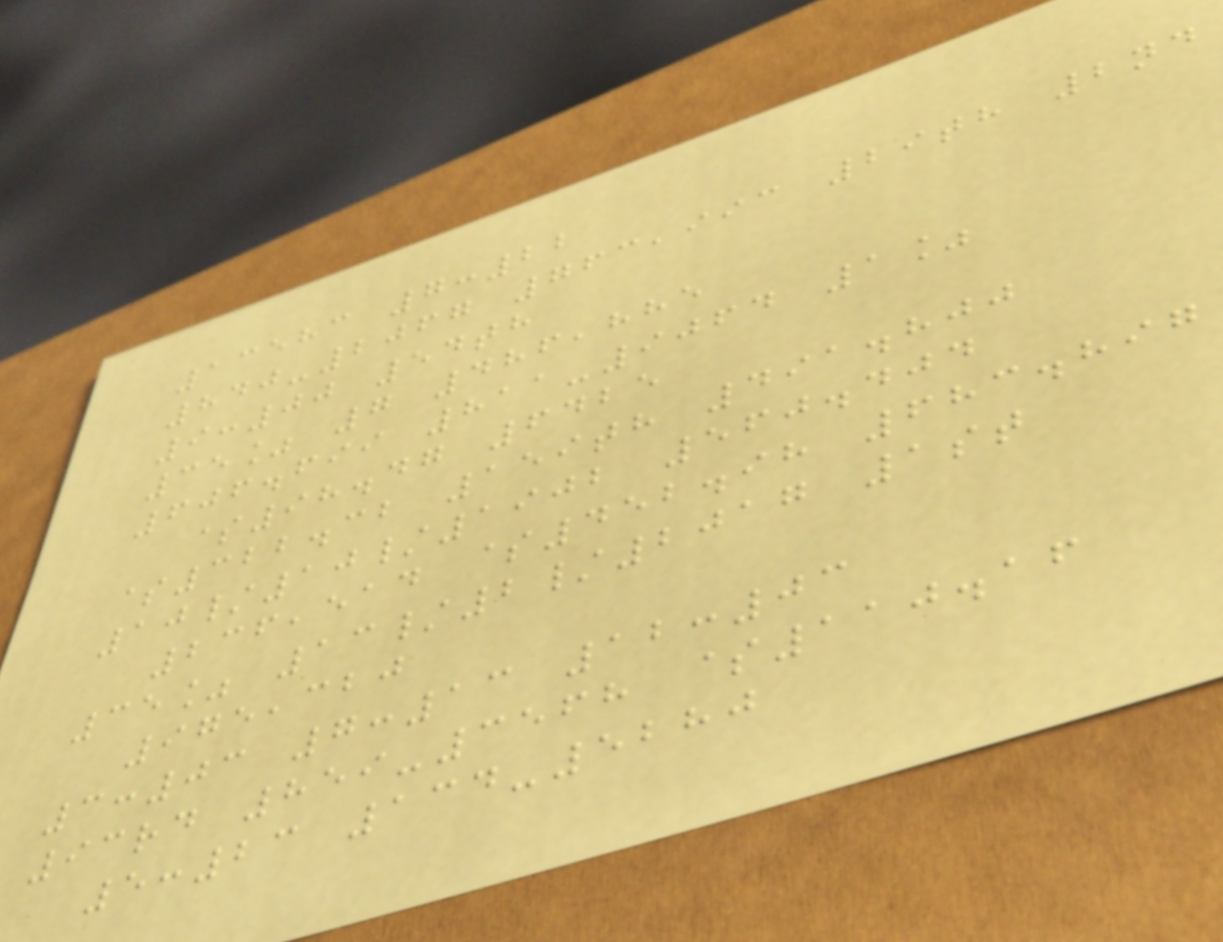13583 7:22
840-2067 763,993 29th 2nd
9:00 54th
35% 7 486,885
606.699 811-9064 1%
$98.47 6425
$322.32 159th 491.800
10/10/1902 560.404
236,514 $452.98 683.897
35% 13/2/2017 1st
975,320
3:03 7:13 12:03
93rd 859-3568 $110.16
5:23 134-5280
